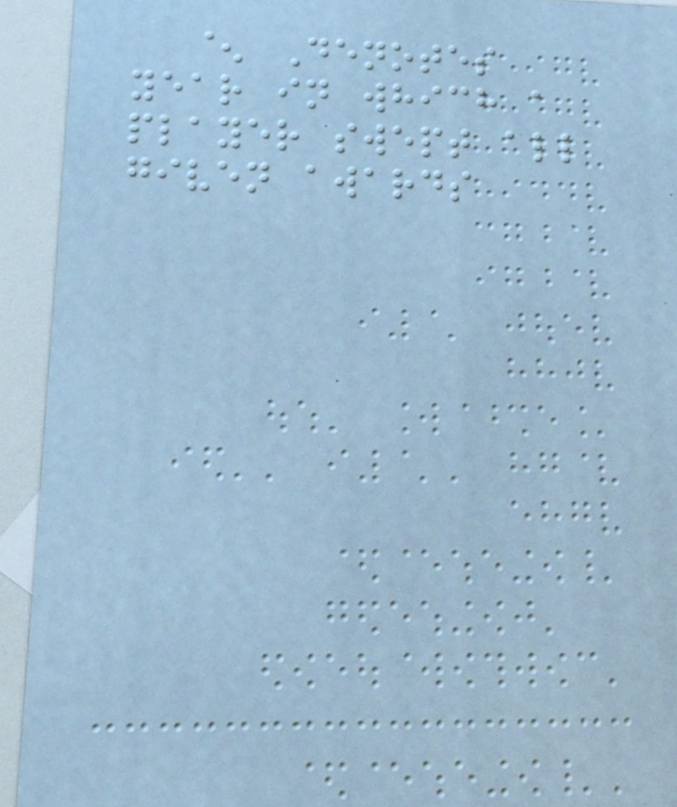^ Denotes
year in which a
player swept all
given awards
